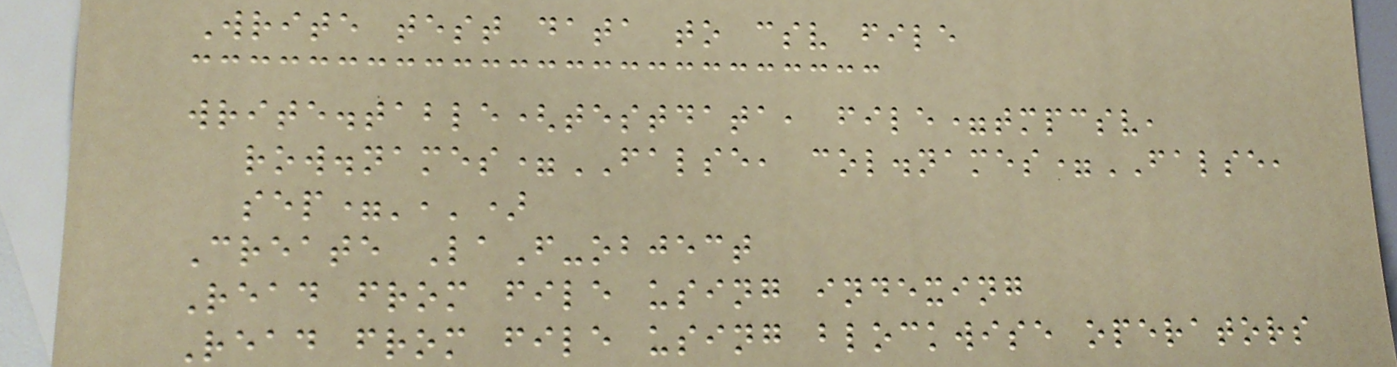Write test data to csv file
write.table(testdata, file=tmpcsv,
row.names=FALSE, col.names=FALSE,
sep=',')
Create LaF-object
Read from file using indexing
Read from file using blockwise operators
